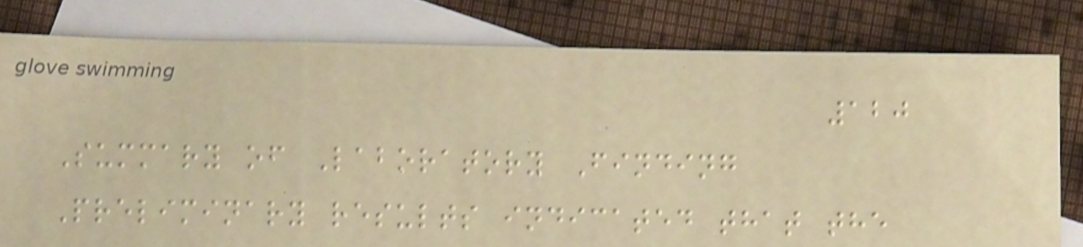120
Summary of Laboratory Finding
Preliminary results indicated that the
